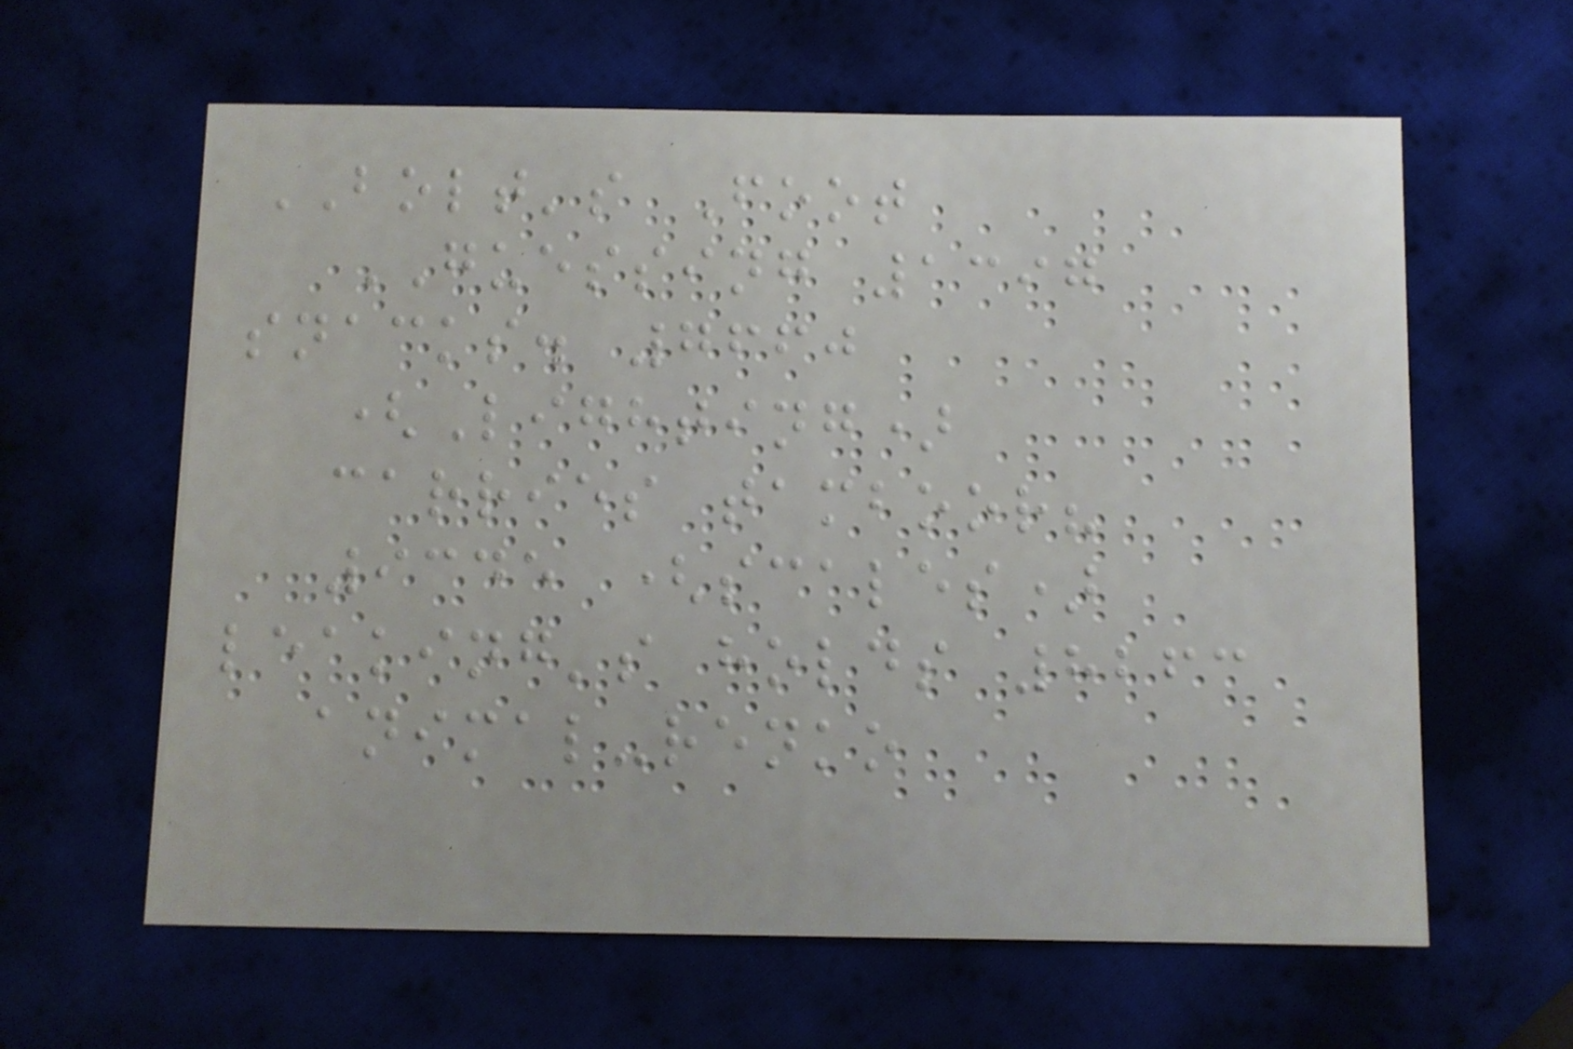BOLT's Foot
GUESSING 1397
snacks. 7660
(Lighting)
carries tamboor?
9345 (scales)
leaking's holds 8263
animal-renko
